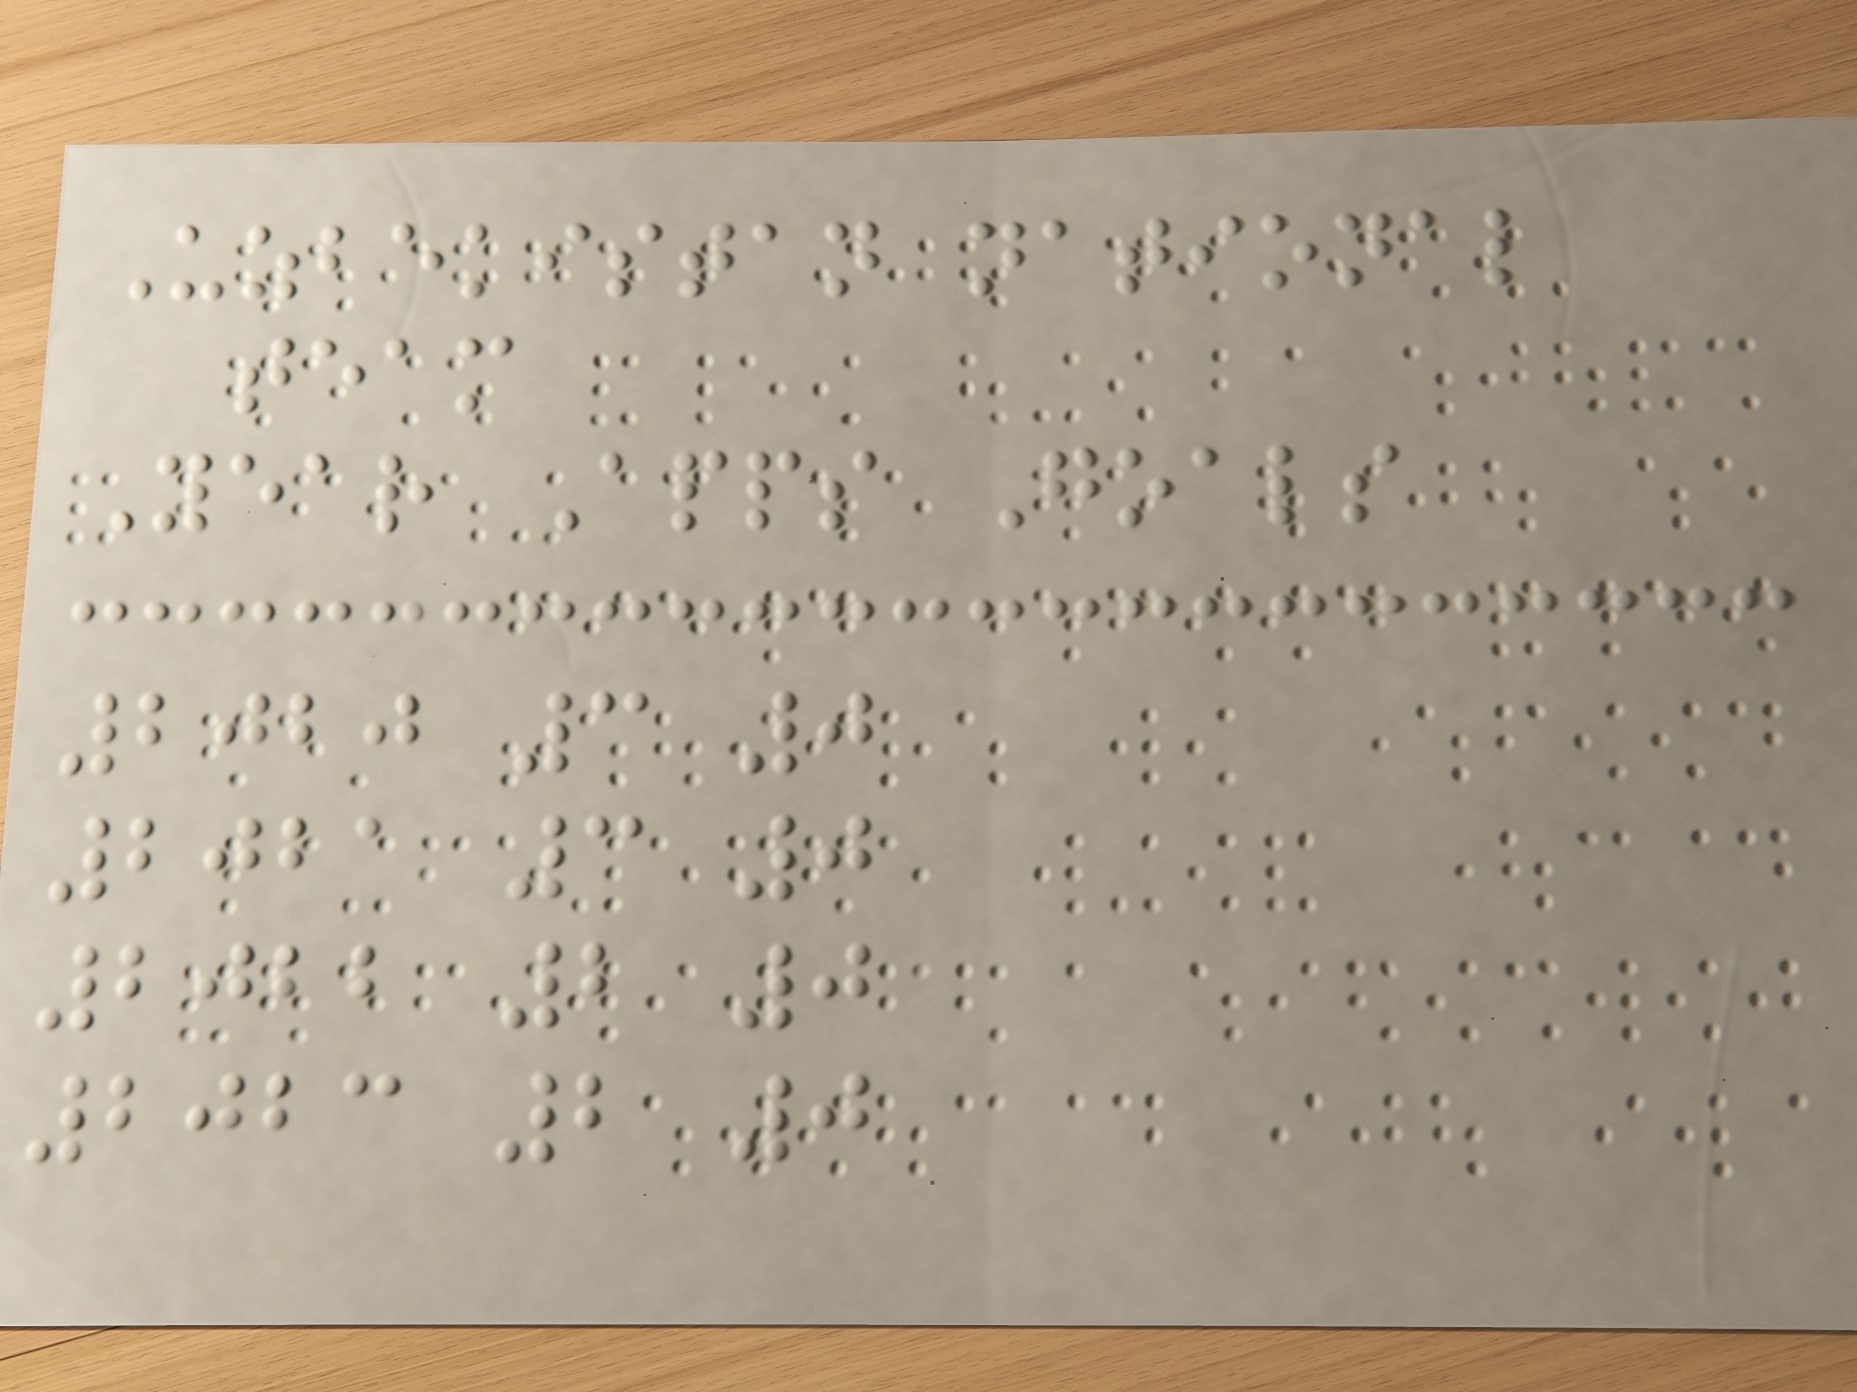Uzbekistan national
team
Year Apps Goals
2020 3 0
2021 3 0
2022 2 0
2023 2 0
